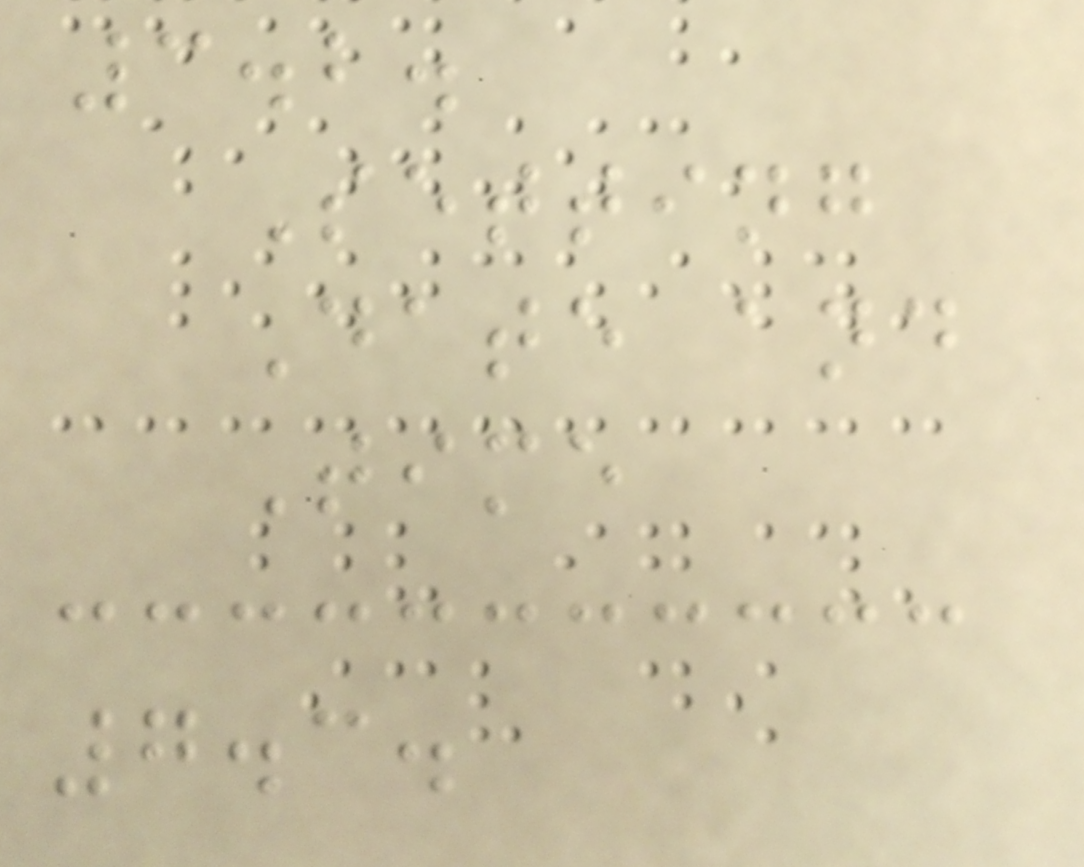3.2.
Setting
Date and
Time
7.3.
